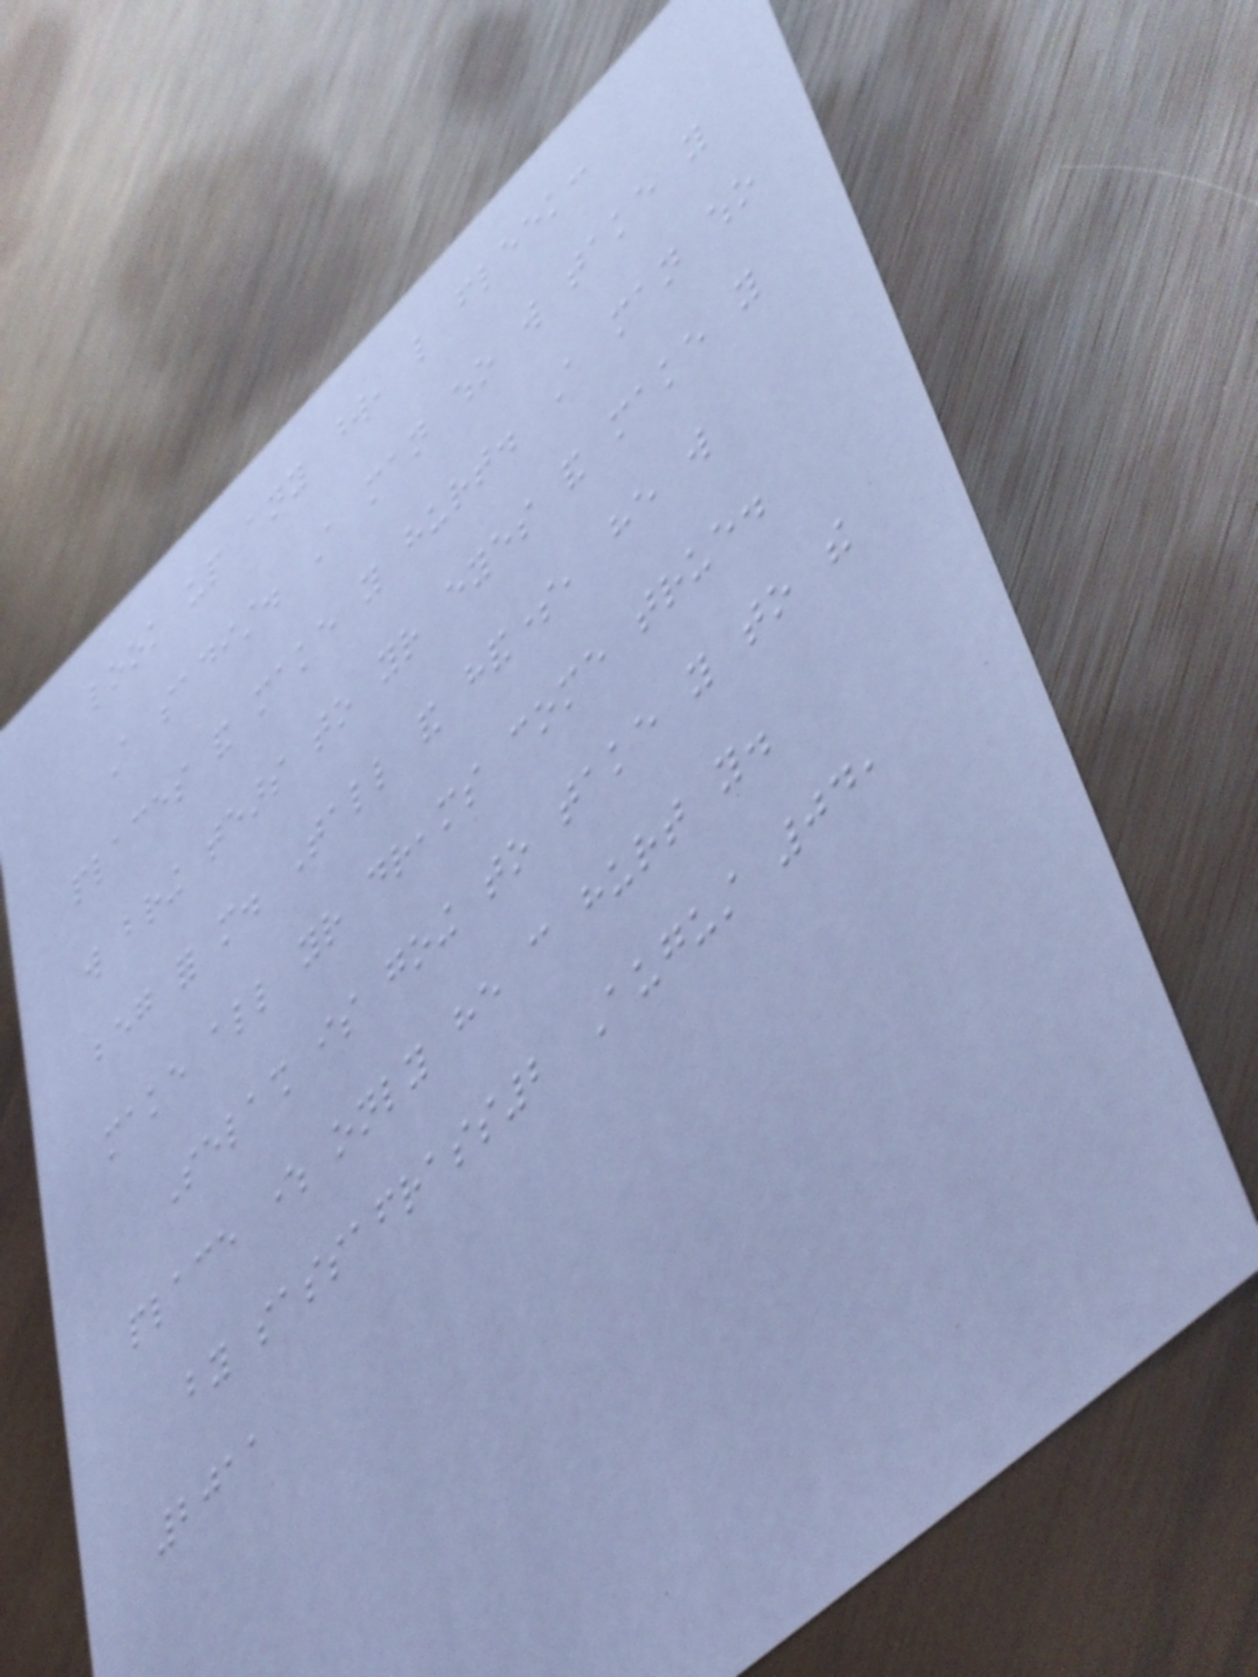look up any word, like fleek:
A sadist. A man who will take you
places and make you hurt. A man who
will bring tears to your eyes and make you
beg for more. Tall and handsome, he will
make all your dreams come true.
Selash is going to take you to the
place where only he can hurt you.
by sassafrass2 August 04,
2011
